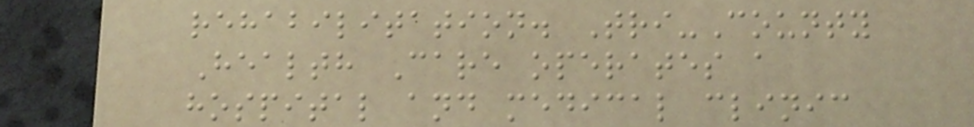rehabilitation. Tri-County
Health Care operates a
hospital and medical clinic
